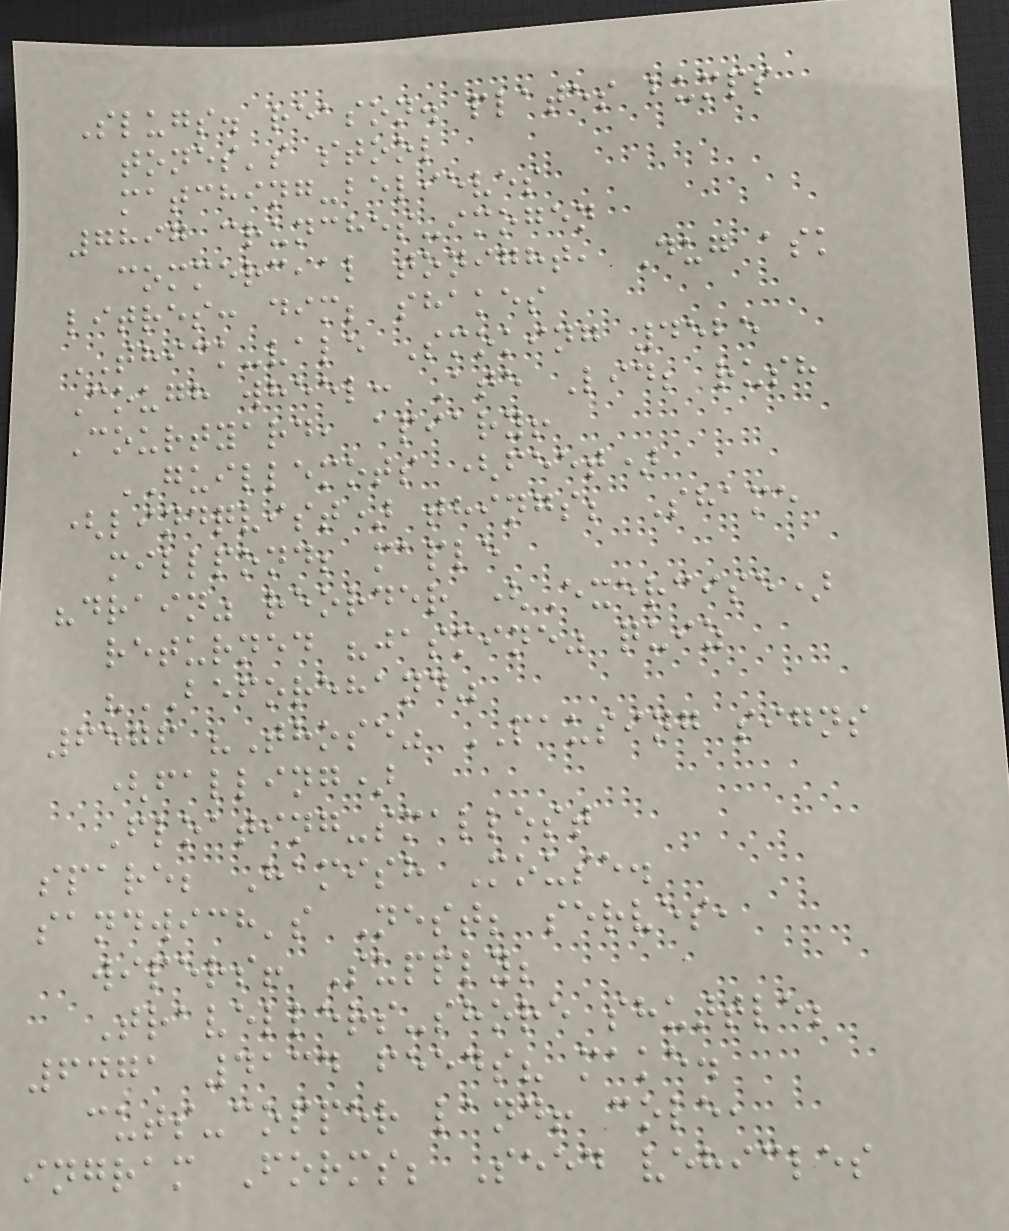Slugs. reason. plates bumps
tones's stool
matching-believes
7897 crunches-imogen
commercial tonight, Dug ask
litres: dim; shakes
THICK-vale Smoking 4525
Cough wheel: Ate Lid; rush
Courtyard, apiary!
GUILLEMOTS (feet)
(lindqvist) things; Shame
millpond; maple
"drain" reorder (Exercise)
returned "jasmine" quiz
"BEFOREHAND"
6576 "Those" PAUSING signs
(falling)
Floating-smallest
spare; Hamish Mouse.
sandwich's Nest; serves,
wipers! Supply;
Travellers-shore shuttle;
6471 4134 feeds? make.
cuts-copper land! cole,
ingram Forms; Seed vehicles
